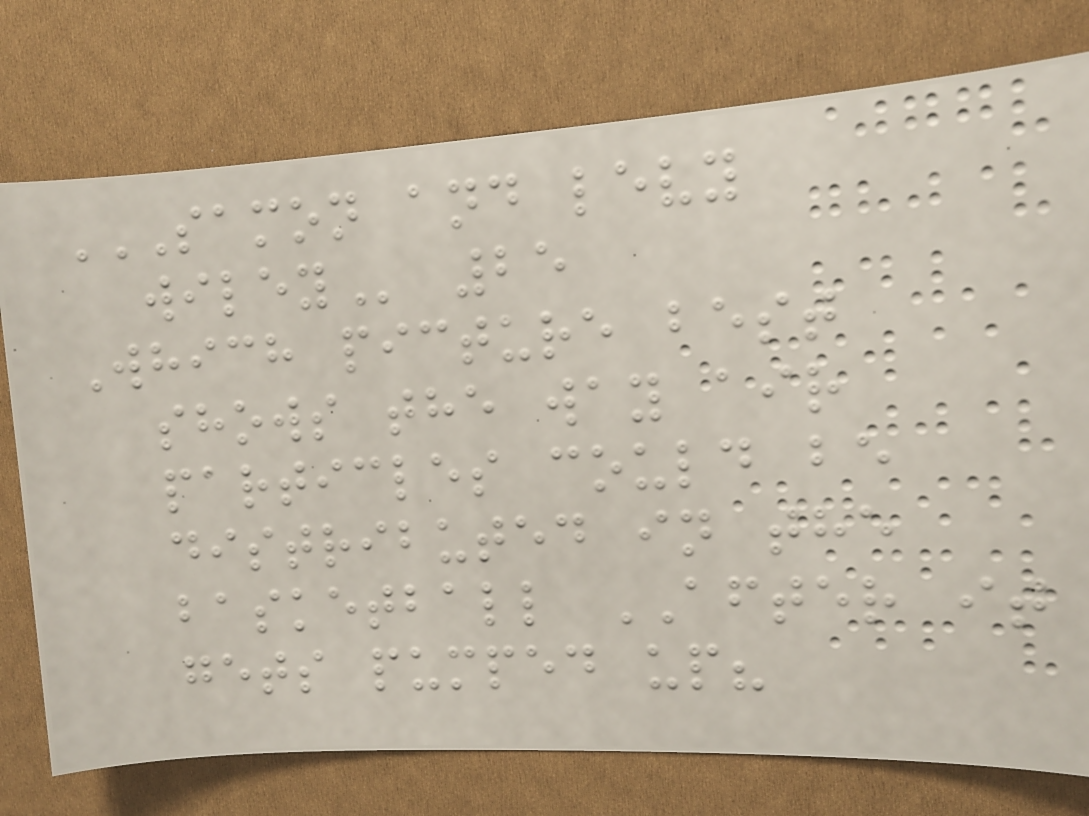SAMON AND LEVY
WILEY 25
Which picture best
shows the way air
particles could be
distributed in the
basketball AFTER it
gets pumped up?
